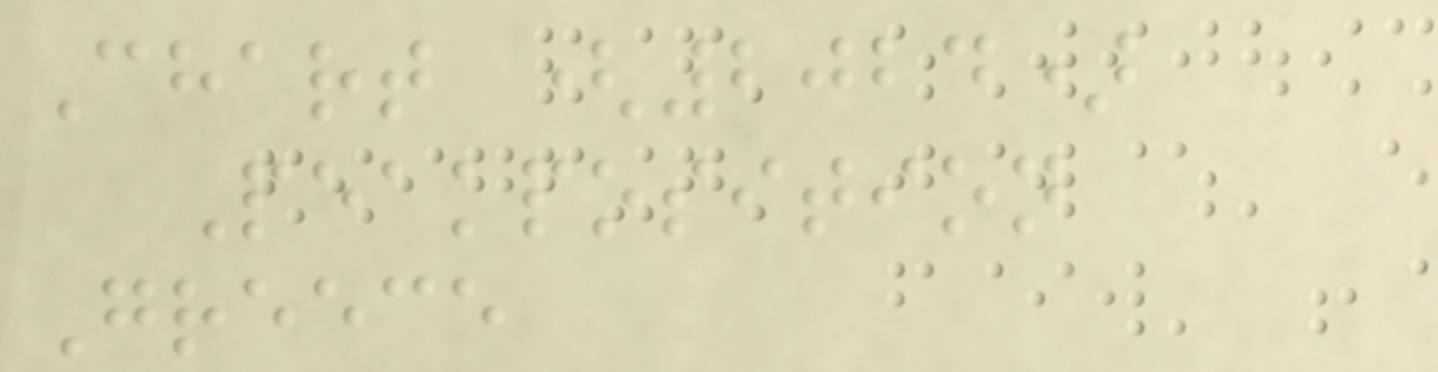Chart (2024)
Peakposition
Greece
